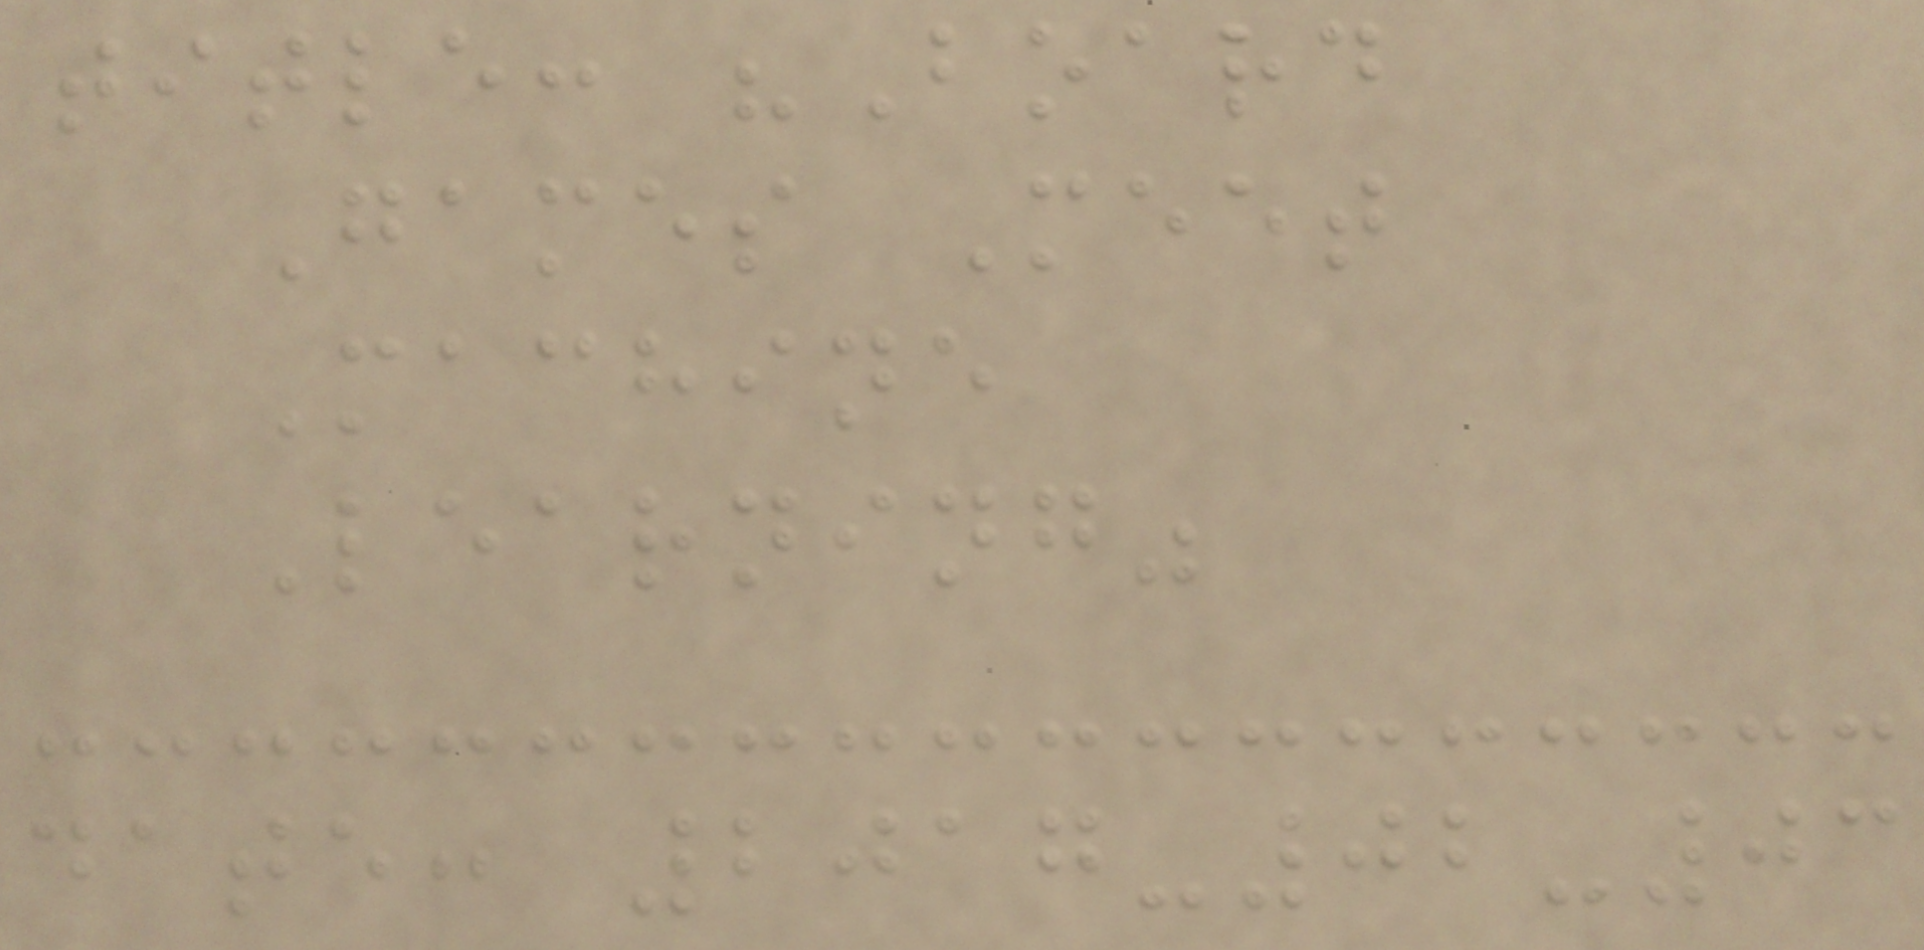title: "Board
Games Meet
Machine
Learning"
date: 2017-02-03
